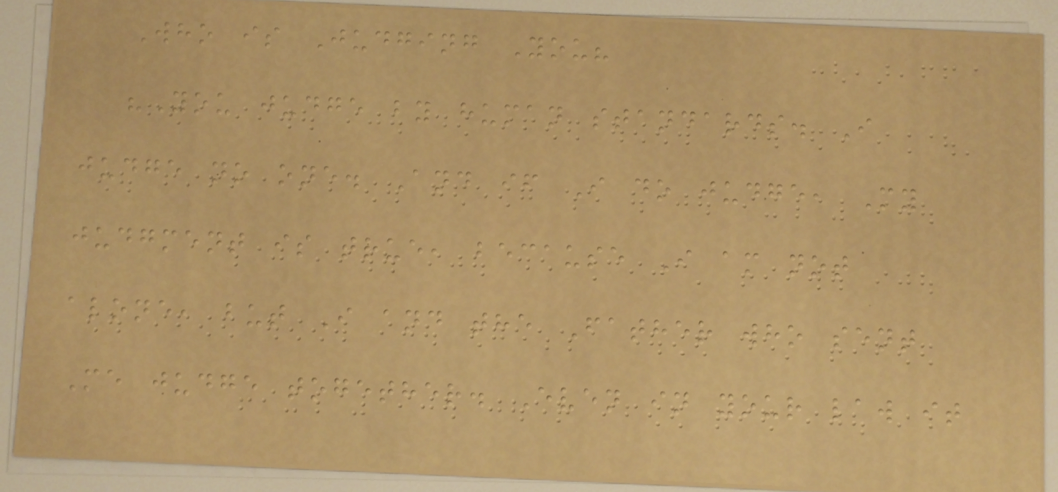Who is Judging You?
"You judge by human standards. I
judge no one. And if I do judge, My
judgment is true, because I am not
alone, but I and the Father who sent
Me judge together. Even in your law it
